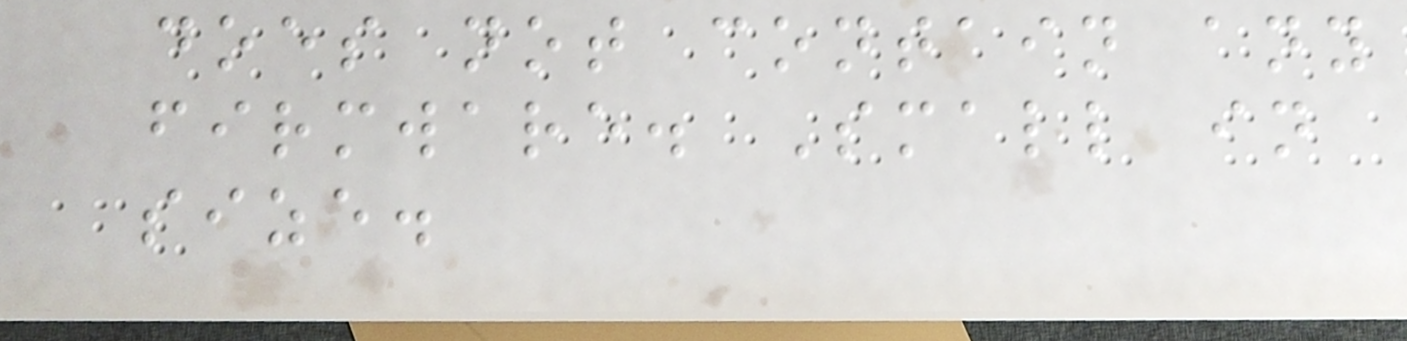does not contain any
firmware. Small in
size.
